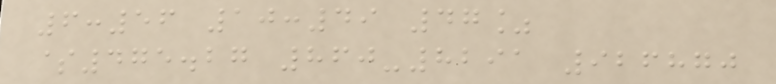6:56 10:49 47%
$475.27 860-8291 926870
